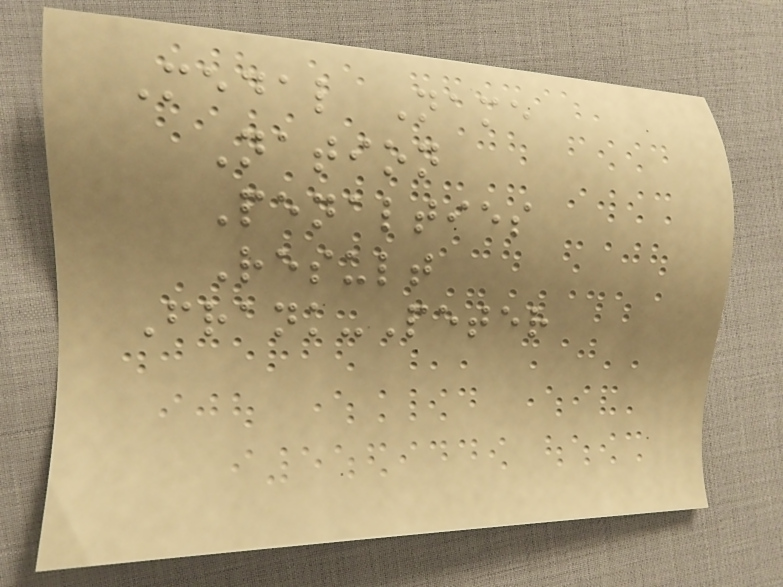Medal Name
Nation
Penalties
Result
Frank-Peter
